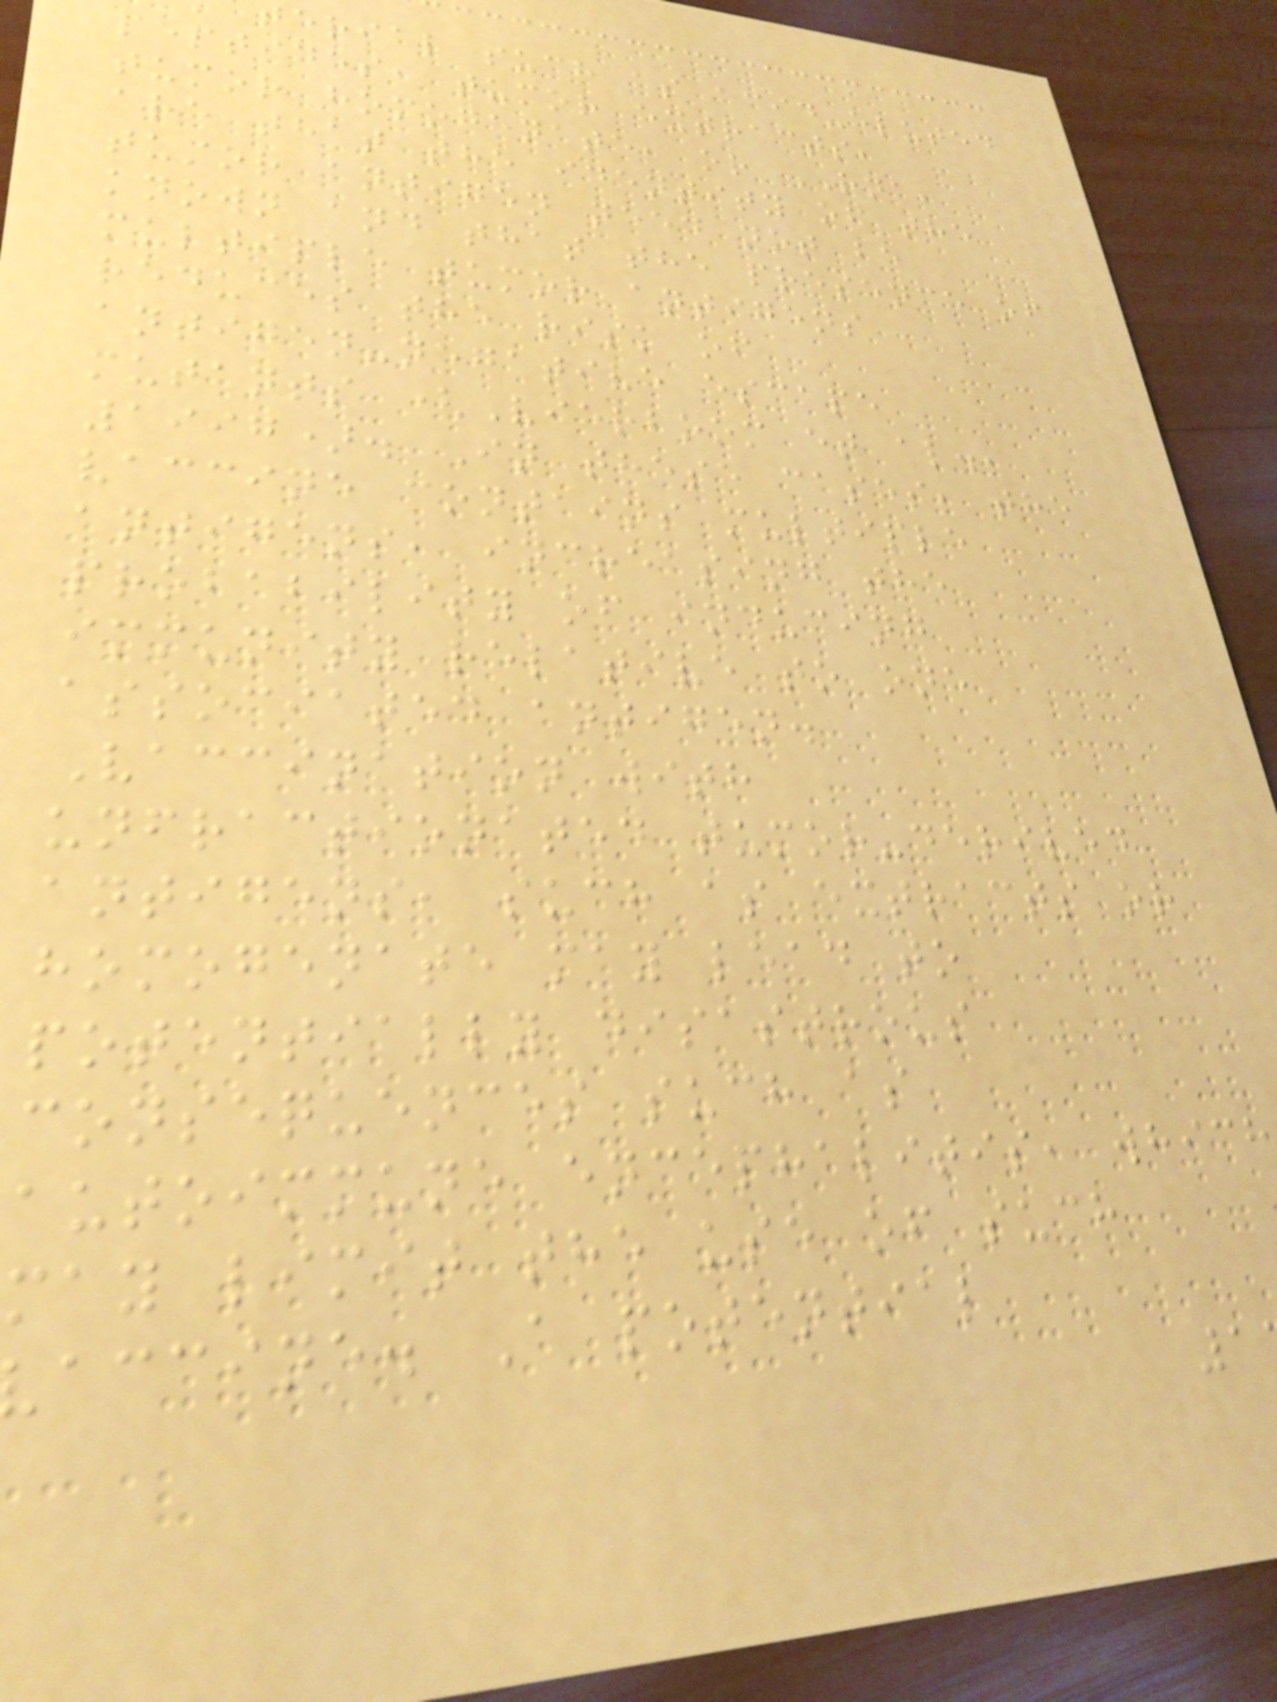terial such as acid-eluted
peptides, tumor extracts,
tumor homogenate, or RNA,
are that the identity of the
tumor antigen need not be
known and that the presence of
multiple tumor antigens
reduces the risk of
antigen-negative escape
mutants (Vierboom et al.,
1997). In these cases, the
vaccine contains multiple
antigens, increasing the
probability of inducing
immunity relative to one
associated antigen.
Vaccination with
unfractionated tumor-derived
antigens, such as extracts or
homogenate may lead to
potentially disastrous
consequences such as
autoimmune encephalitis, which
may limit the use of such
accine. A potential
